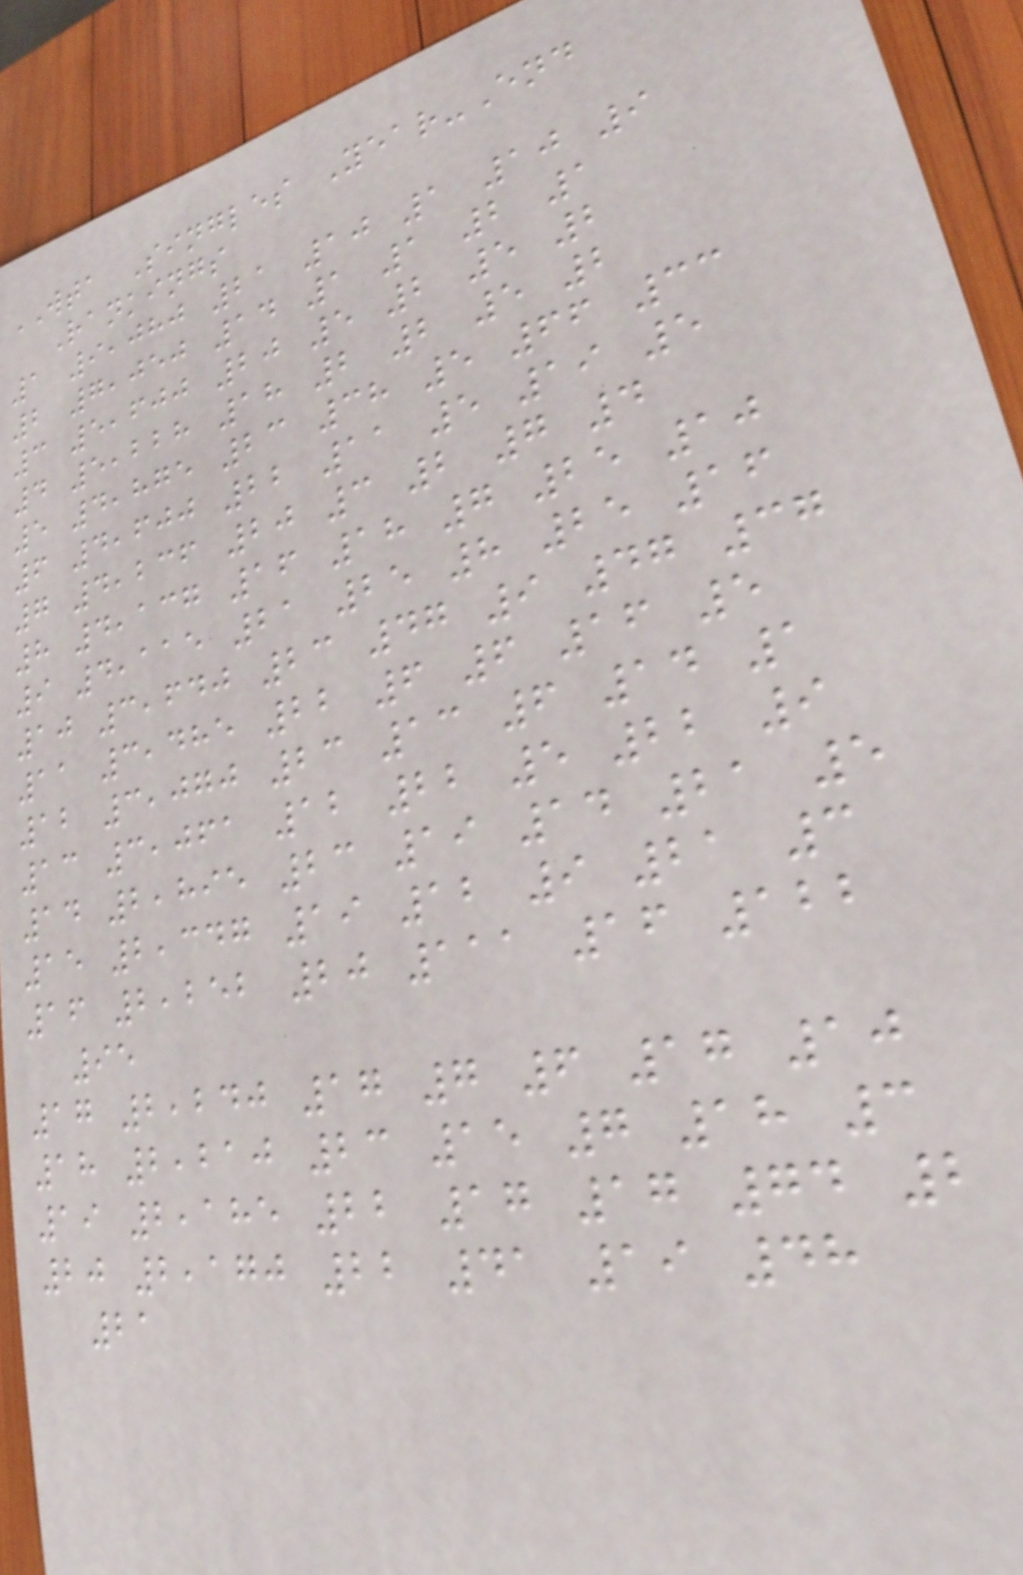WTA Singles Year-End
Rankings
1 9,080 21 10 1 10 9
2 7,050 14 1 1 2 1
3 5,600 20 5 2 5 2
4 5,228 18 2 2 5 2
5 4,875 23 38 5 66 33
6 4,600 22 11 5 19 5
7 4,236 20 3 2 7 4
8 4,137 16 18 7 25 10
9 4,115 21 25 8 25 16
10 3,640 23 47 9 47 37
11 3,485 22 6 6 16 5
12 3,070 23 13 6 14 1
13 3,061 12 22 5 22 9
14 2,895 23 19 14 21 5
15 2,347 19 12 9 21 3
16 2,252 20 111 16 122
95
17 2,240 17 7 6 17 10
18 2,210 23 15 7 18 3
19 2,185 22 17 17 74 2
20 2,170 22 41 19 48
21
